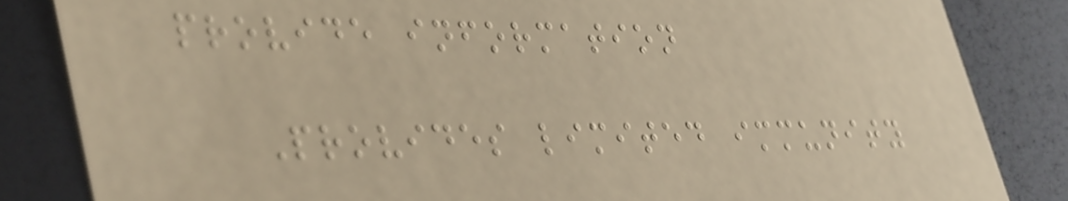provide information
Provides limited immunity
